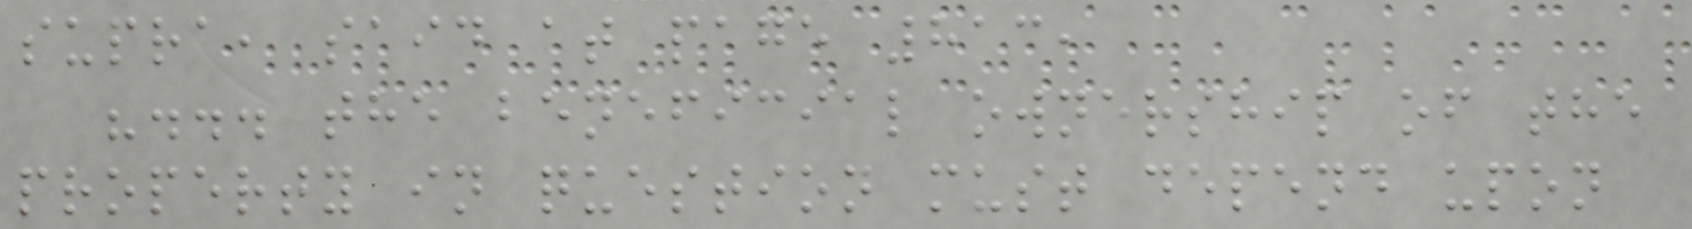supra, said at page 813,
"... the beneficial ownership of the
property in question must depend upon
